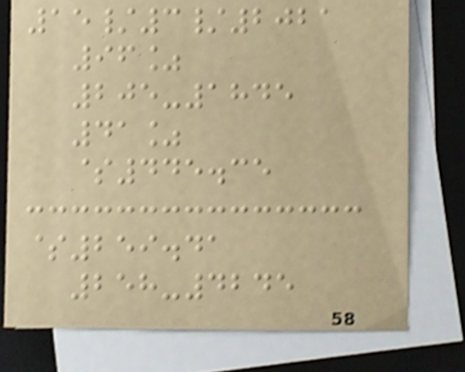15/3/2021
96%
205-1845
41%
$445.35
$259.41
258-4245
